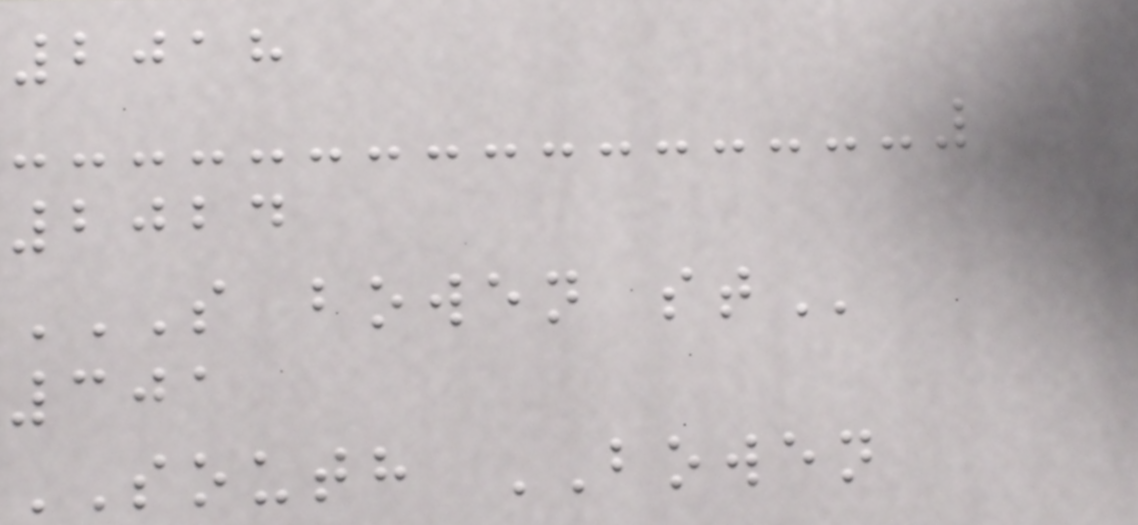2018
2024
S BOWEN ST
301
SOUTH BOWEN
